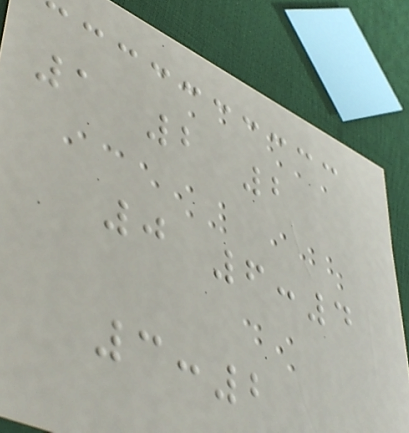1 2 2
0 6:4
3:2
